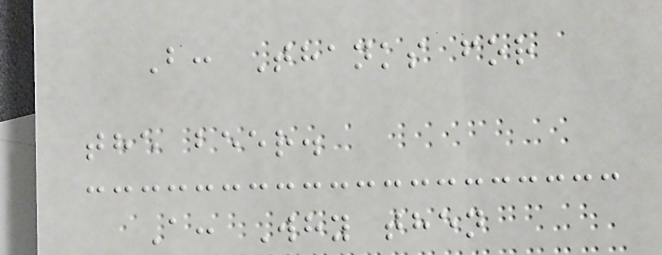B: Thanks for
the beer.
A: Why then
